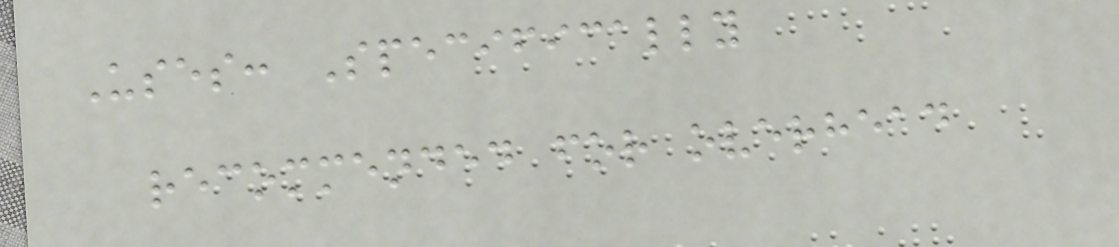Uses: Specifically
recommended for overhead
